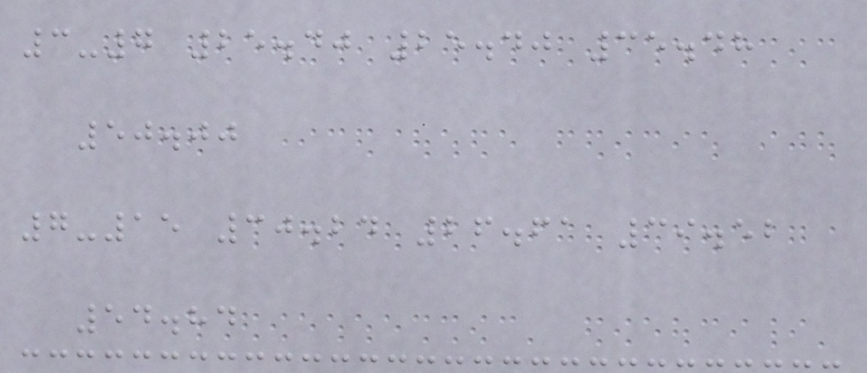3-7 25.40 25.40 35.48
50.00
7-15 30.24 26.61 39.52
54.84
